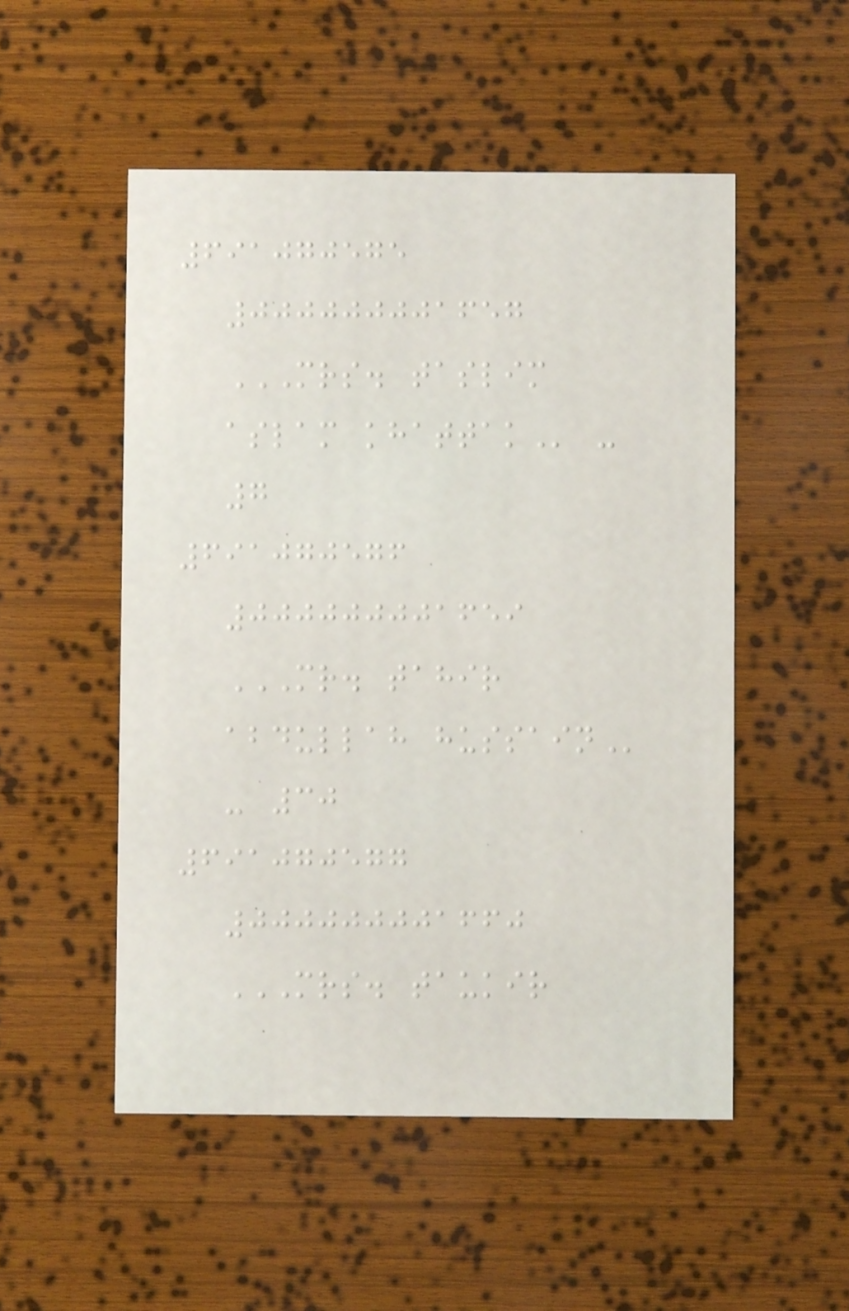691070575
000000001657
MRS. TASLIM
ASLAM KHATTAK -
7
691070576
000000001659
MR. TAHIR
ABDULLAH HUSSAIN
- 30
691070577
000000001660
MRS. TAUKIR
